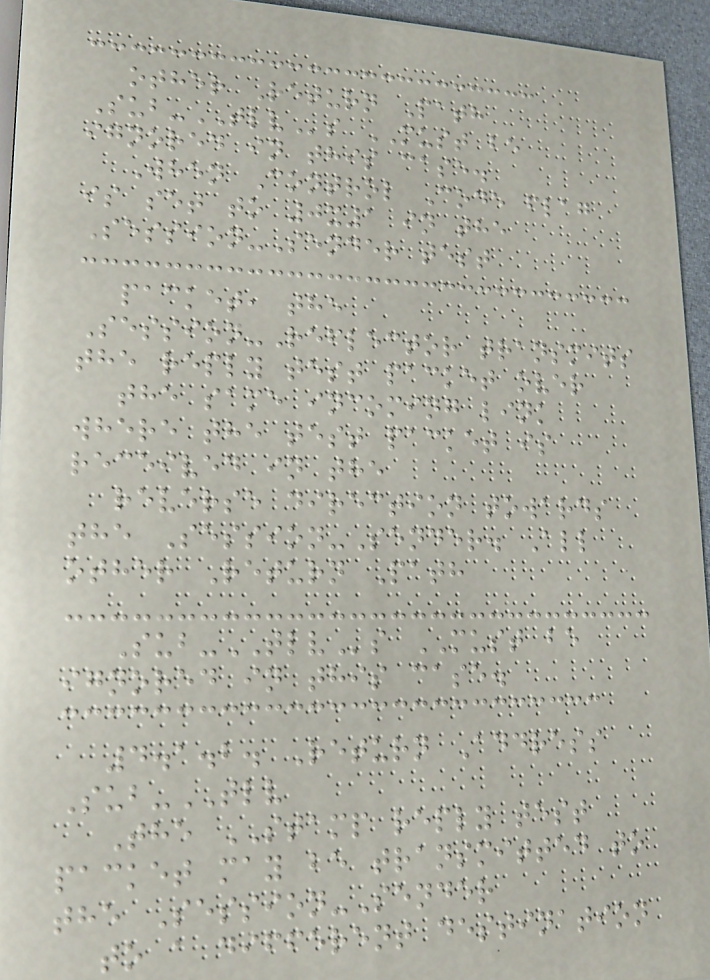other Return Path
Sub-TLVs MUST be
ignored in this case.
When Control Code flag
is set to 0x1 in the
Session-Sender test
packet, the
Session-Reflector transmits
the reply test packet over
the same incoming link
where the test packet is
received in the
reverse direction towards
the Session-Sender. All
other Return Path
Sub-TLVs MUST be
ignored in this case.
4.1.2. Return Address
Sub-TLV
The STAMP reply test
packet may be transmitted to
the Session-Sender
to a different destination
